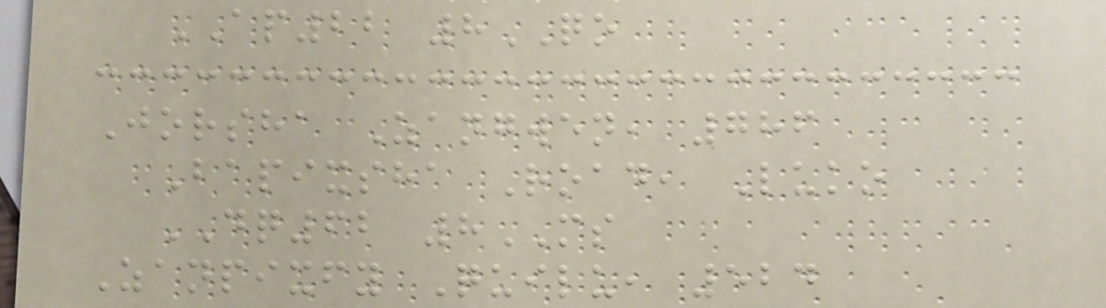AP22 8QO
Jorsha Zangwen, 786
Bapixsha Road, Luko
DQ62 8MS
Zanpixfy Quilu, 524
